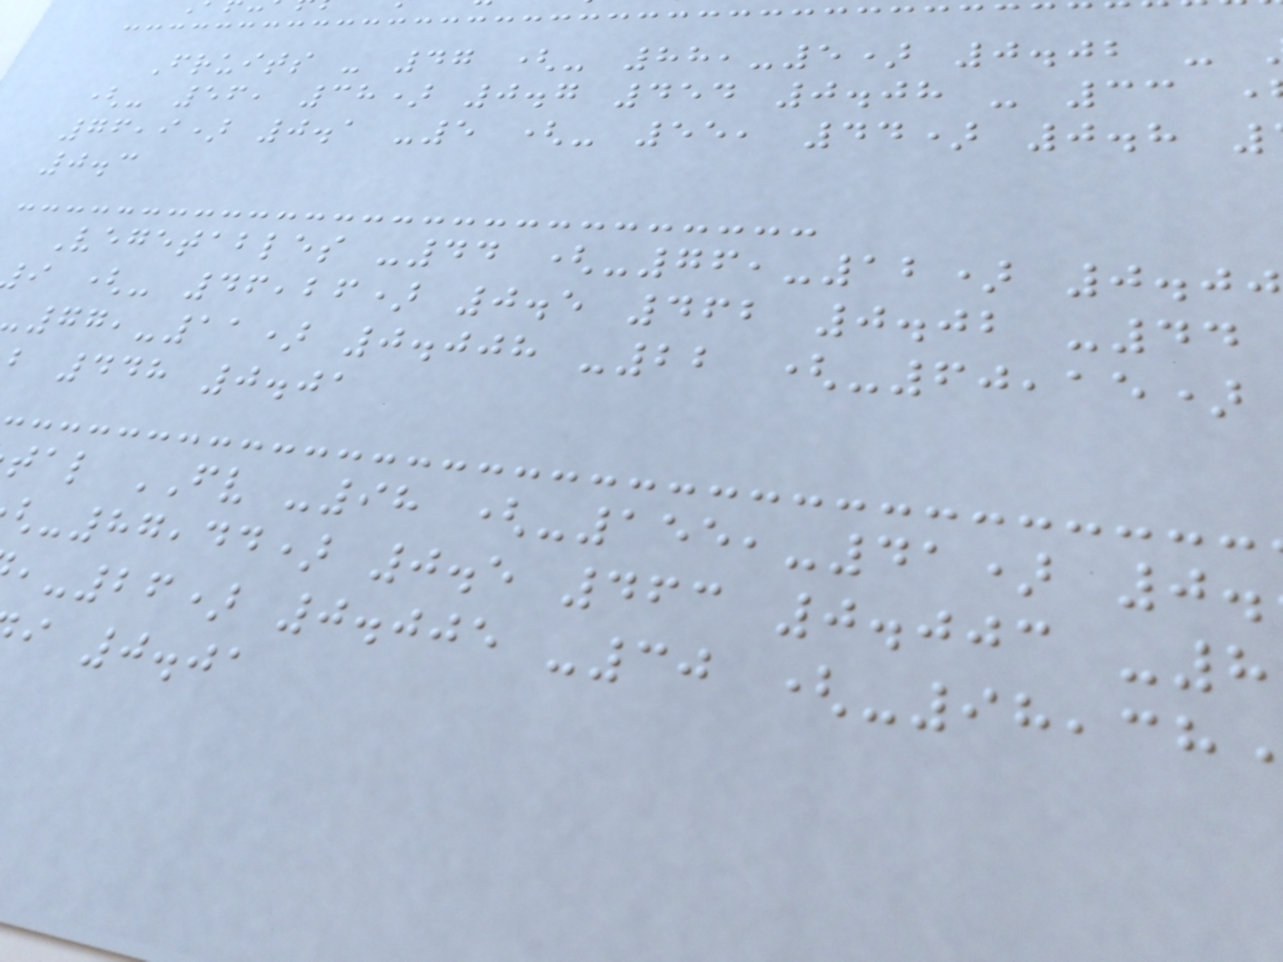Fruits - 47 (- 88,-5) 0.02 -
(- 56, 38) 0.7 454 0.08 - 33
76,9) 0.1 -5 (- 55, 44) 0.8
0.3
Vegetables -44 (-76,-12) 0.00
i (- 46,26) 0.5 462 0.02 -44
77,-11) 0.008 -22 (-60,15)
b 448 0.01
tal FV -98 (-155,-41) 0.
-87,44) 0.5 463 0.003 -8
,-26) 0.005 -30 (-98,38
i 0.01
